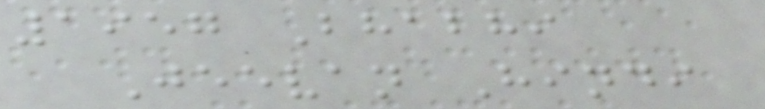1957 Bhabhi
Jeevan Hindi
